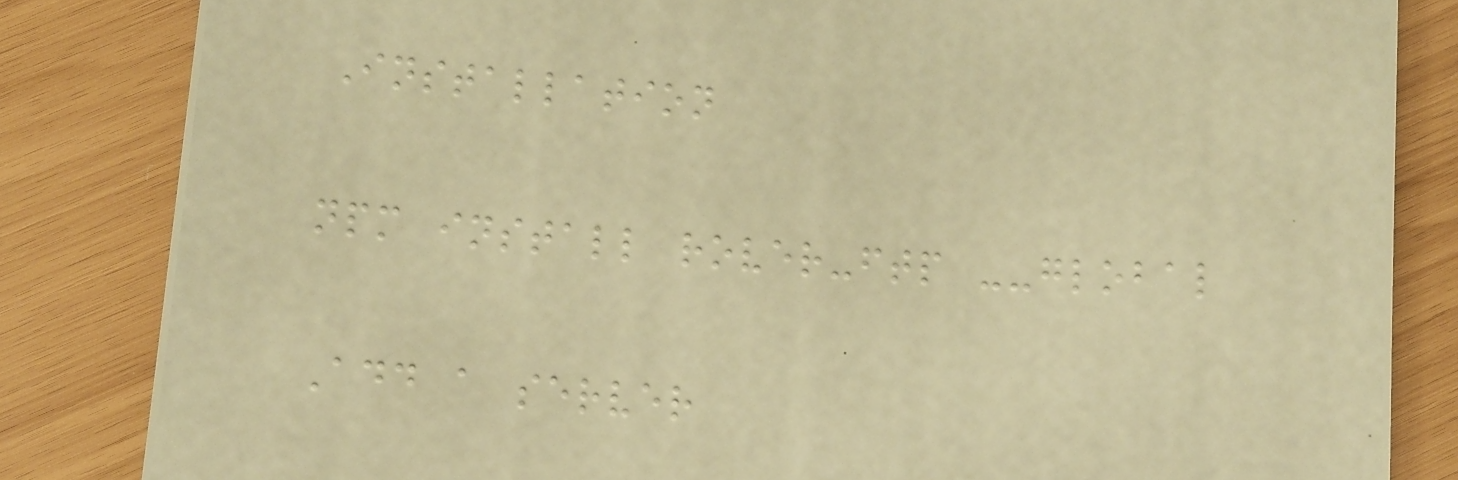Installation
npm install rover-ftp --global
Add a server
